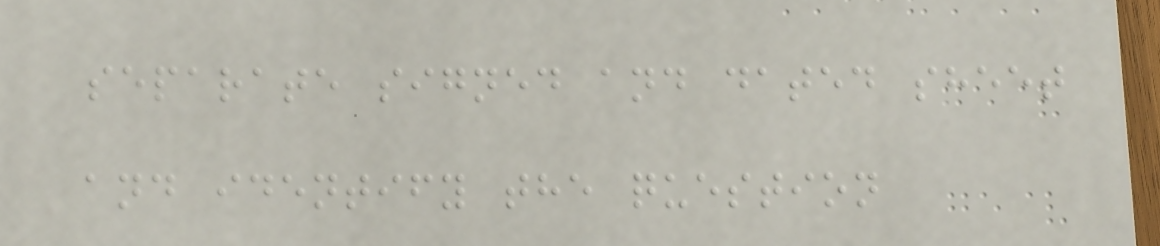separate signed and dated sheet
and identify the question
